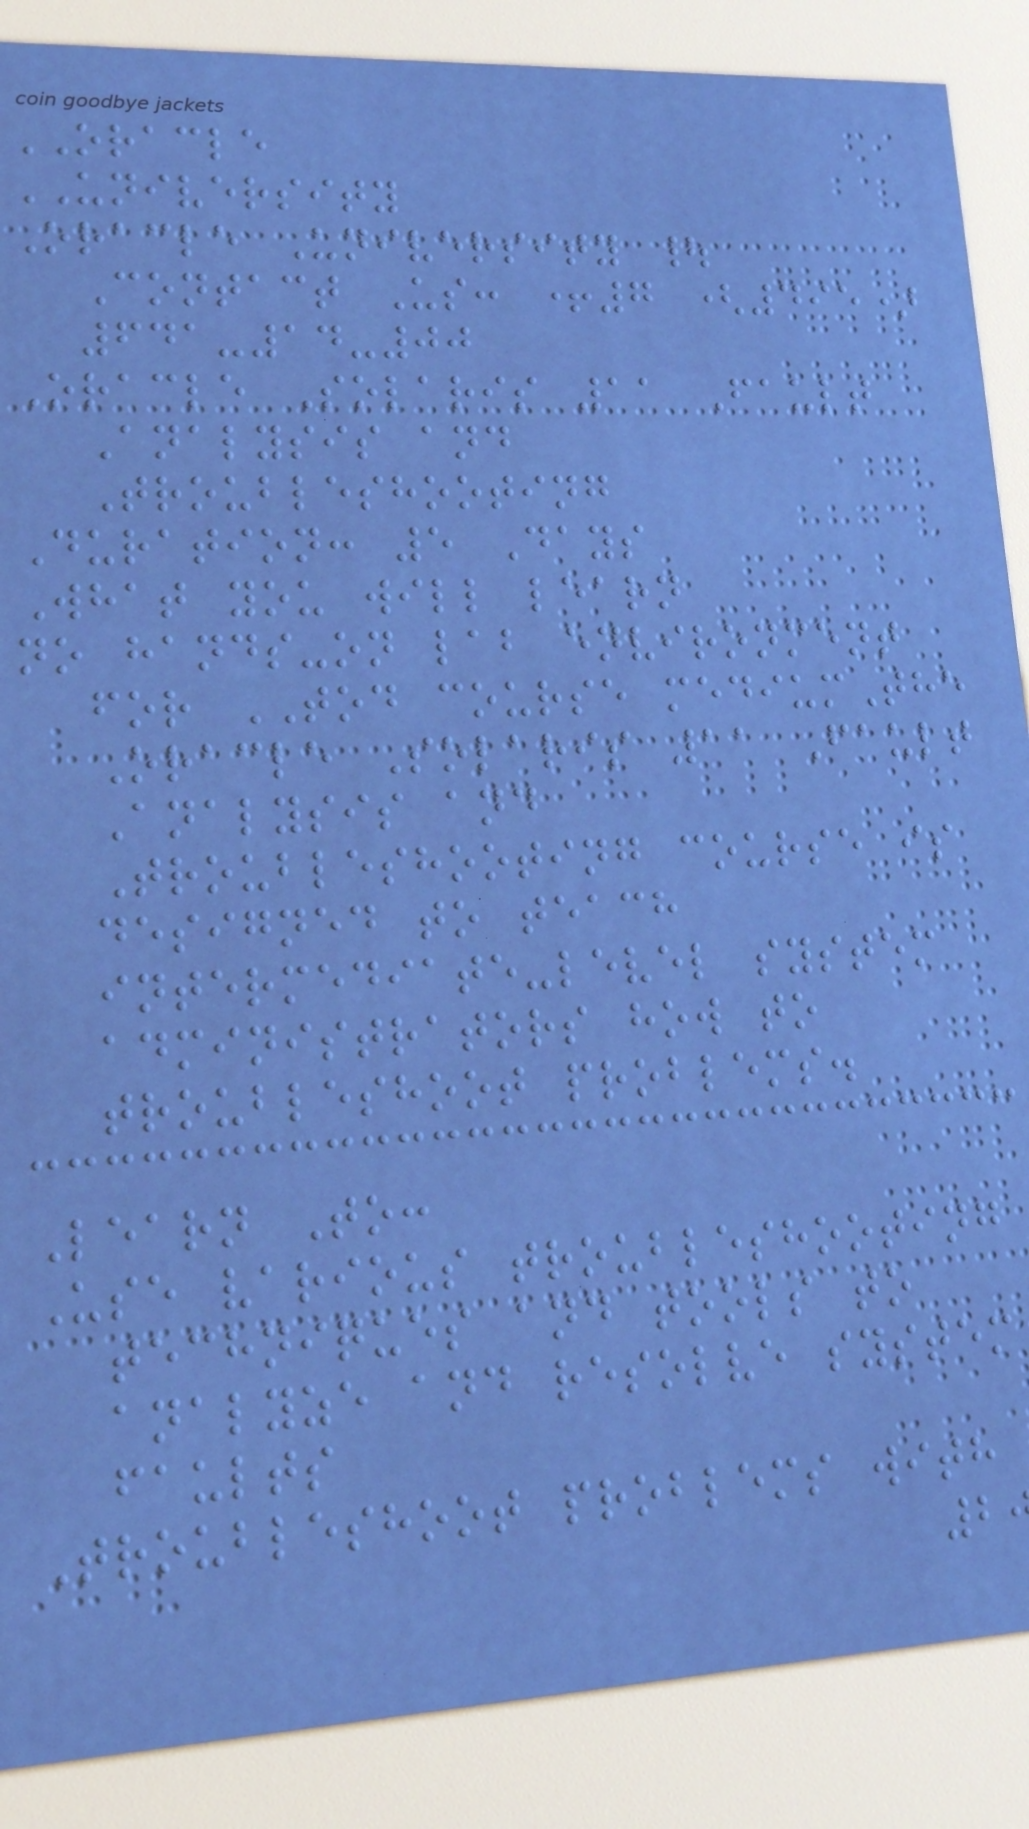ORACLE
UNIVERSITY
Oracle University |
Contact Us: +7 (495)
641-14-00
Oracle Solaris 11 Fault
Analysis and
Troubleshooting
Duration: 5 Days
What you will learn
no hands-on lab environment
for TOD course mediumThe
Oracle Solaris 11 Fault
Analysis and
Troubleshooting course is
designed to teach
intermediate-level system
administrators how to
troubleshoot problems.
Learn To:
Use various troubleshooting
techniques and tools to
analyze and resolve system
faults
Troubleshoot problems with
